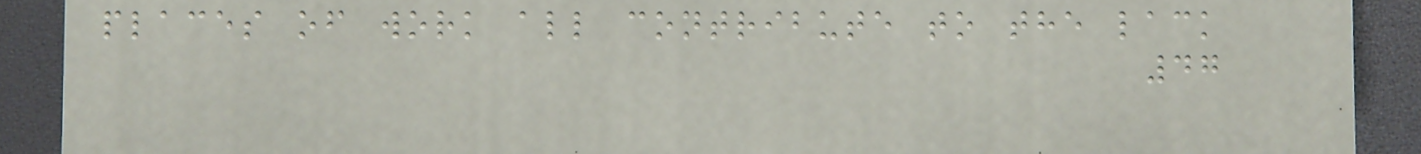places of work all contribute to the lack
47
